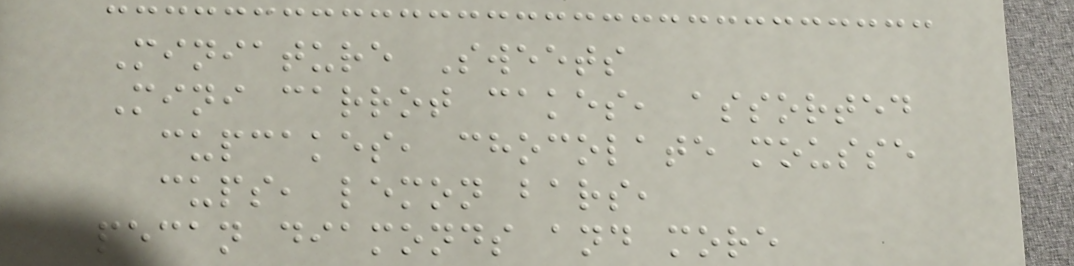Miniature Sweets
Mini carrot cakes, assorted
cupcakes, chocolate mousse
cups, lemon bars,
pecan diamonds and more
